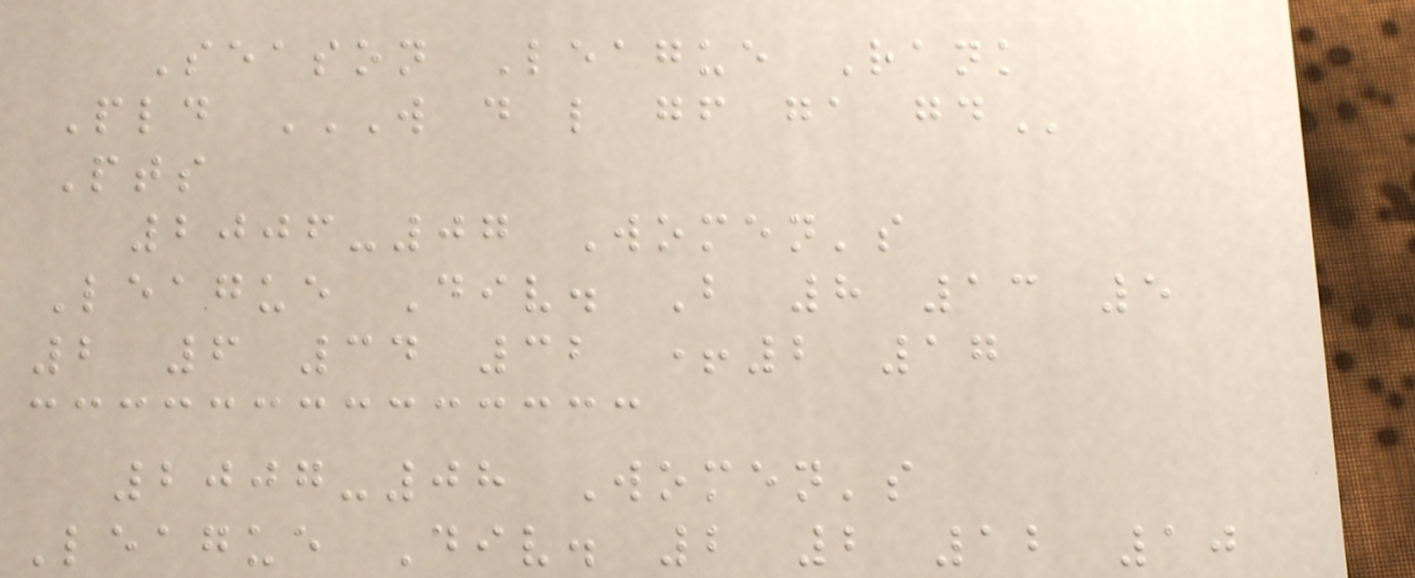Season League Rank
Pld W D L GF GA GD
Pts
2006-07 Women's
League Div. B 8 13 5
2 6 34 32 +2 17
2007-08 Women's
League Div. 2 2 12 10
